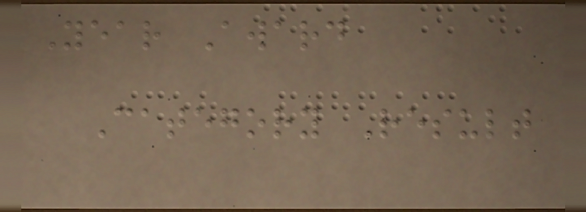Year Award
Category Result
